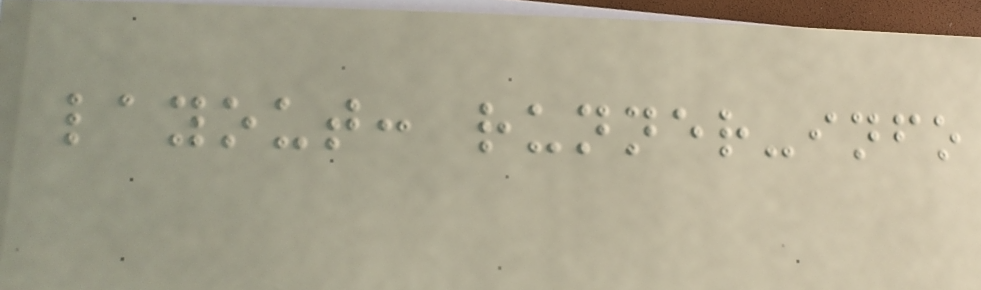layout: runner-info
